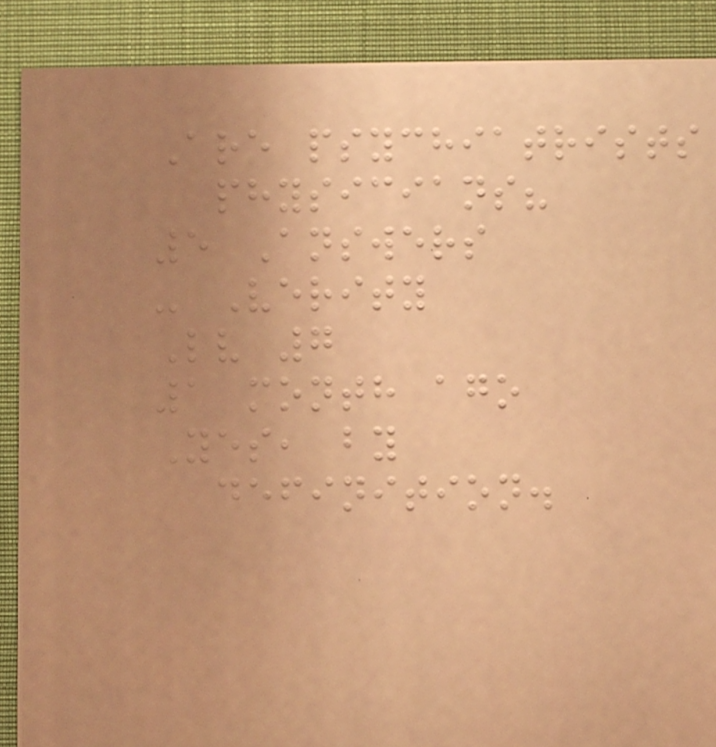Are psychiatrists
physicians?
5 Answers
- Verity
Lv 7
1 month ago
Yes, by
definition.
